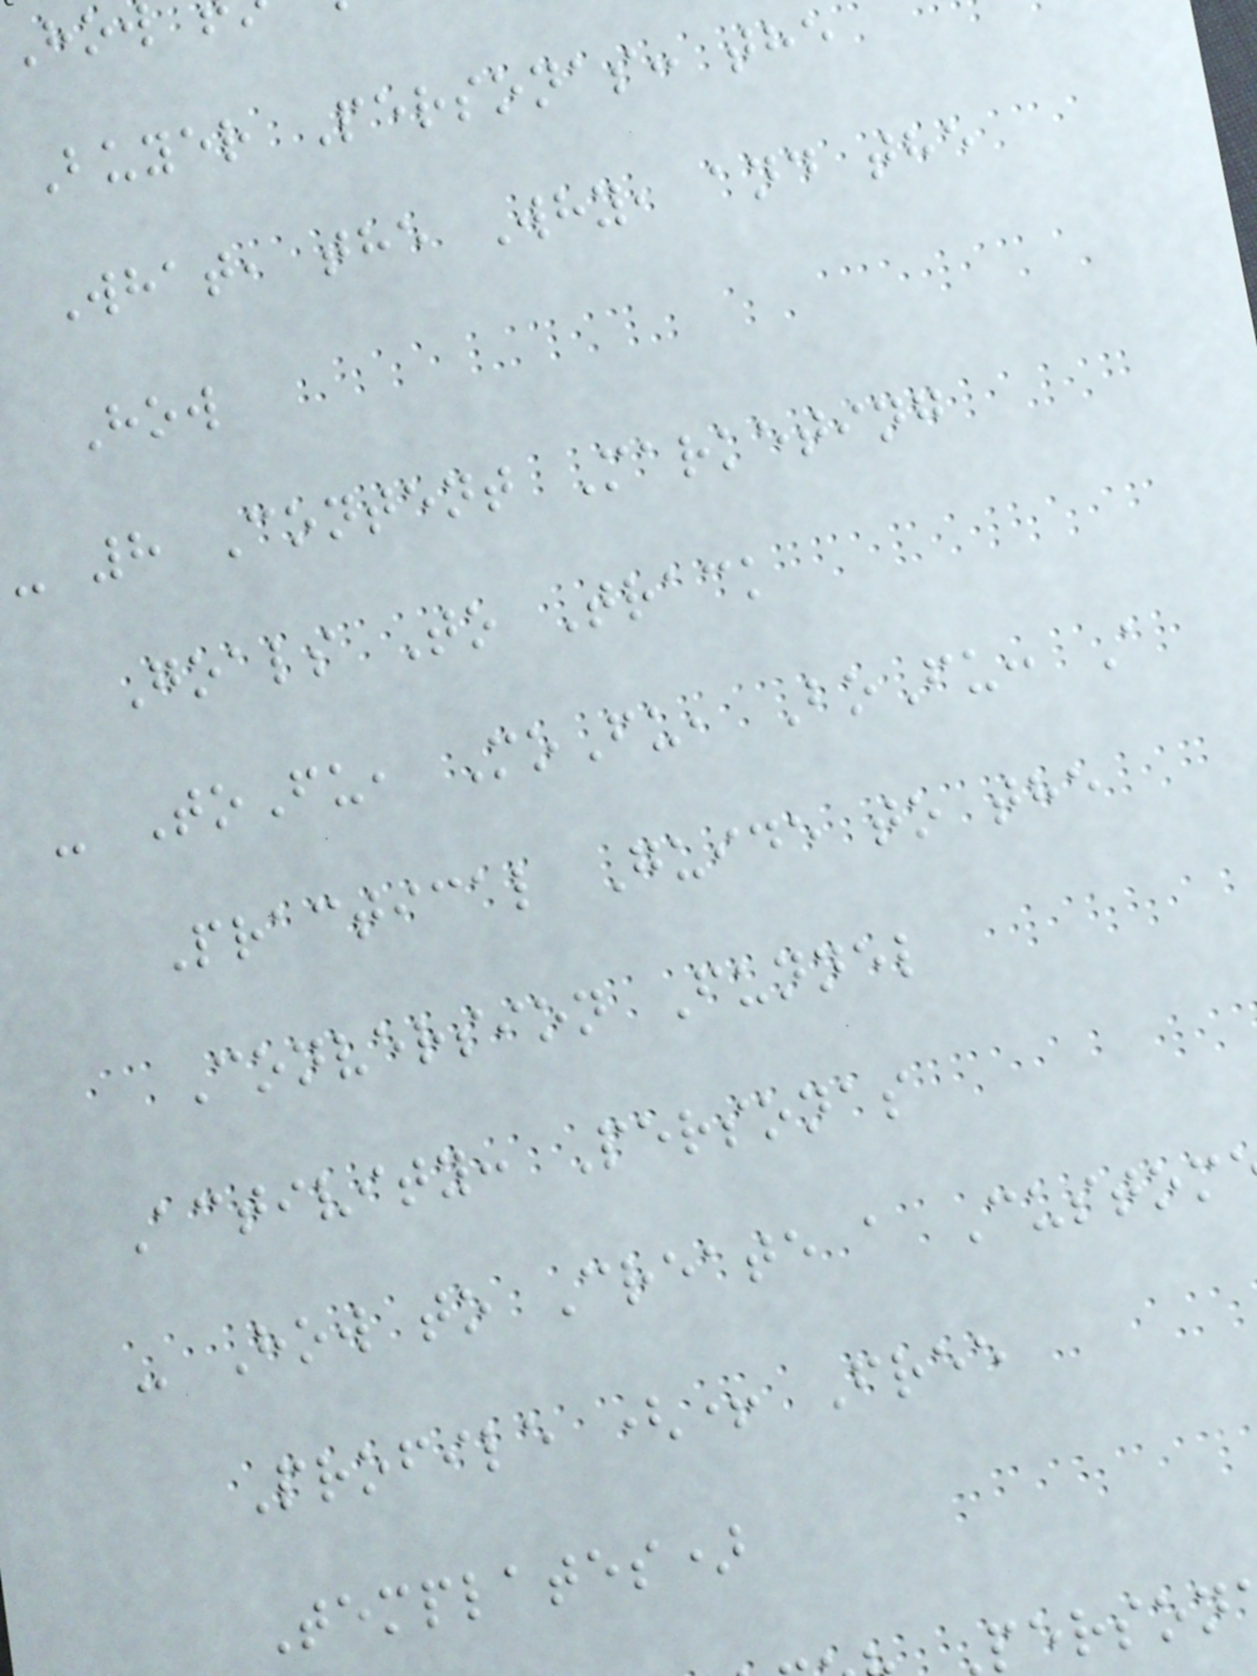Buyer Personas: the
What, the Why, and the
How
- 8 Content Marketing
Goals To Track
- ToFu, MoFu, BoFu: A
Practical Guide to the
Conversion Funnel
Activity: Personas
- How to Create a Custom
Profile (+ Free
Templates)
